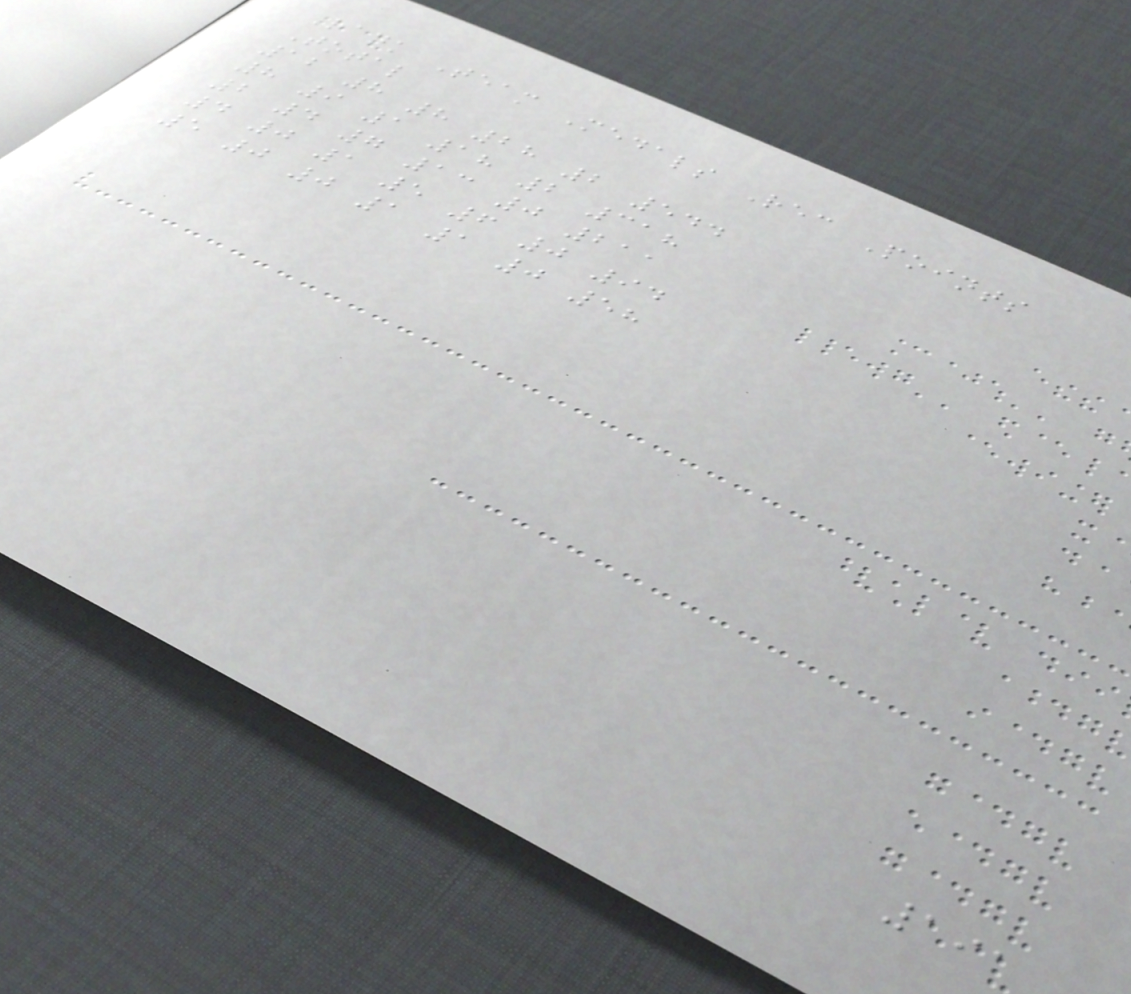Rank Team Medals Rec Points
Total
12 8 8 28 2 544
8 9 1 18 2 318
2 4 7 13 0 211
4 0 1 5 6 0 94
5 0 0 1 1 0 58
191
